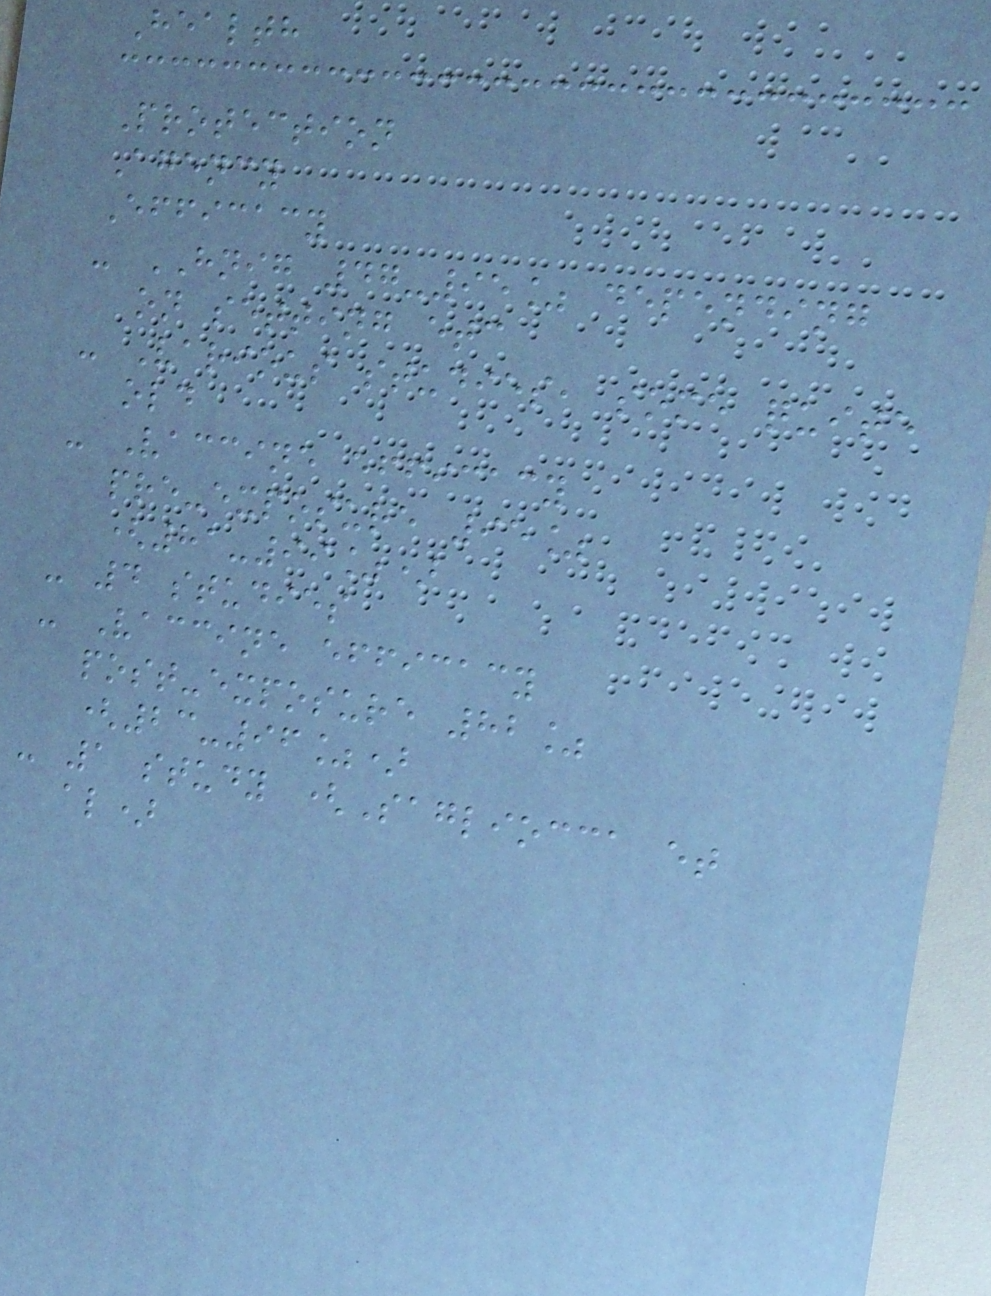Health
Protection
Agency
Efficacy
- HNIG 47-95% depending
on setting etc
- Various studies, some quite
old
- Vaccine efficacy
pre-exposure 95%
(81-99%)
- 4 studies
- Vaccine efficacy
post-exposure 82%
(23-96%)
- 1 study (Sagliocca et
al)
